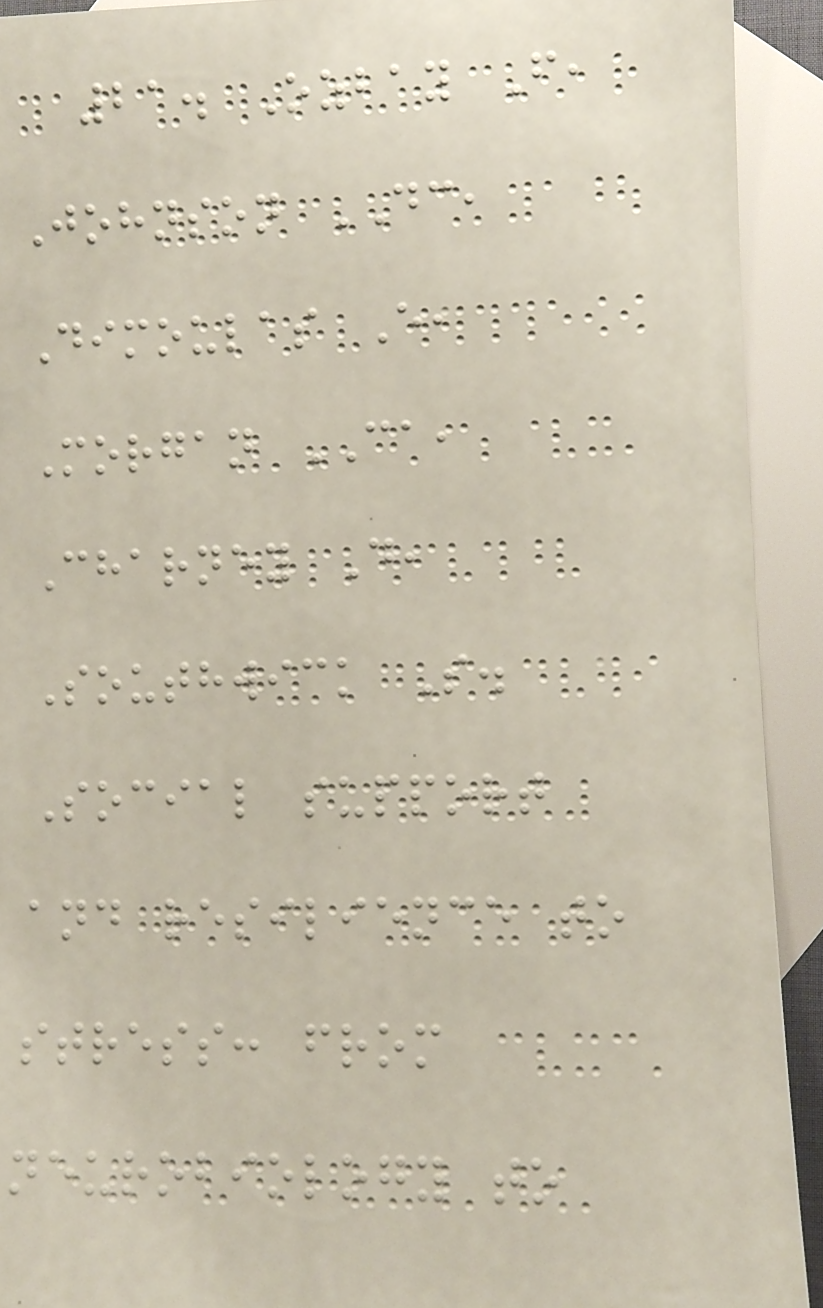21. Ozbay F,
Johnson DC,
Dimoulas E,
Morgan CA,
Charney D,
Southwick S.
Social support
and resilience to
stress: from
neurobiology to
